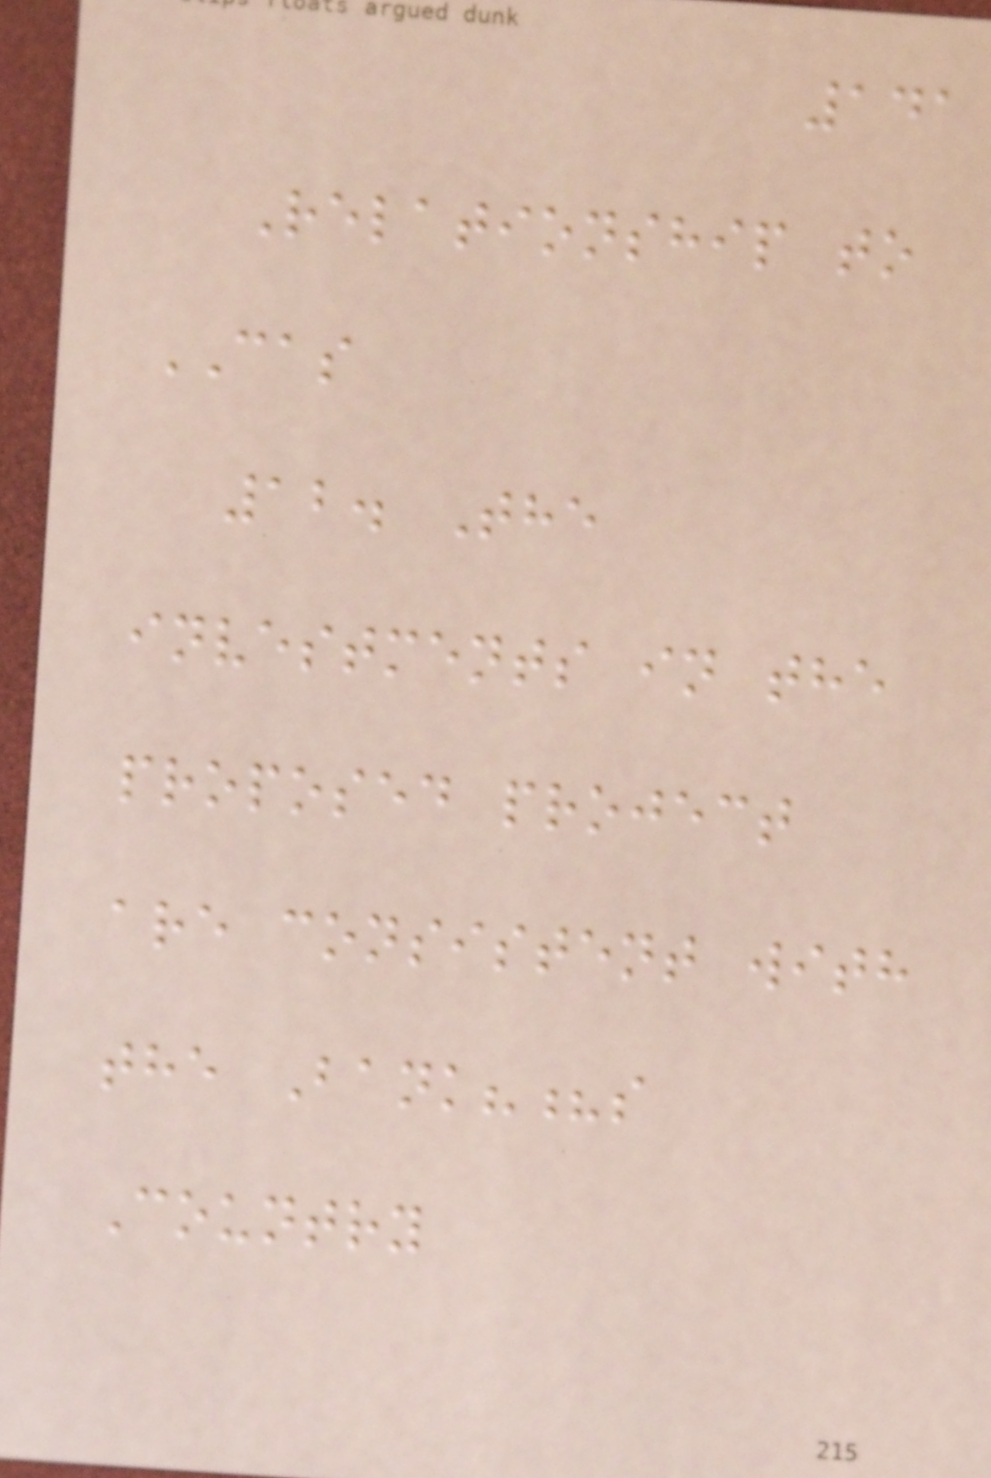141
Relationship to
CAS
12. The
investments in the
proposed project
are consistent with
the Bank??s
Country
